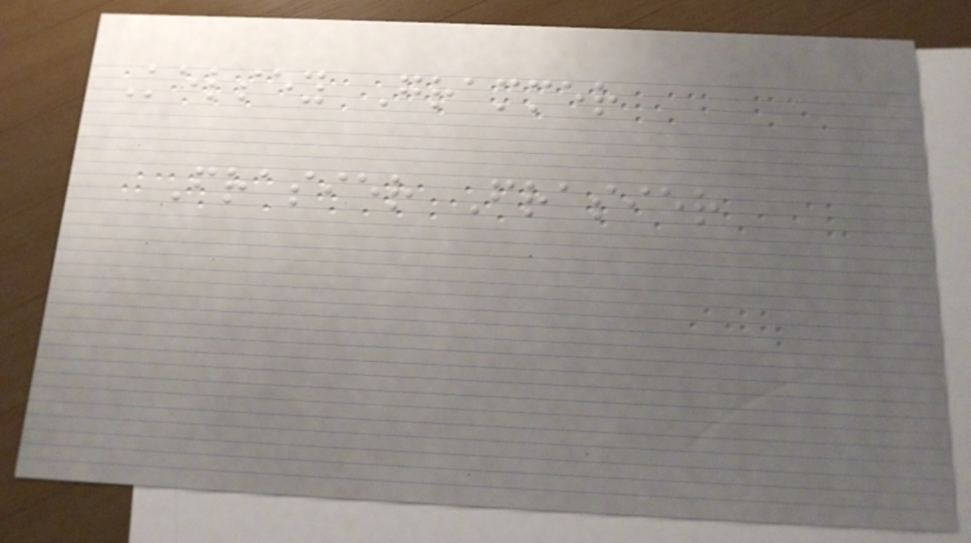Kelsey Grammer
Frasier Frasier
